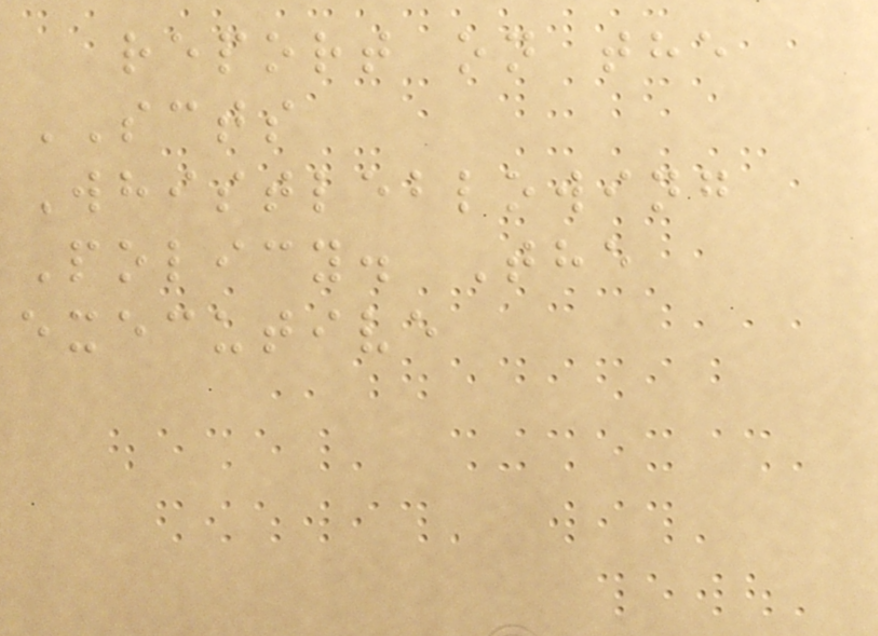report on the
SCTS
Whistleblowing
Policy. The
executive
